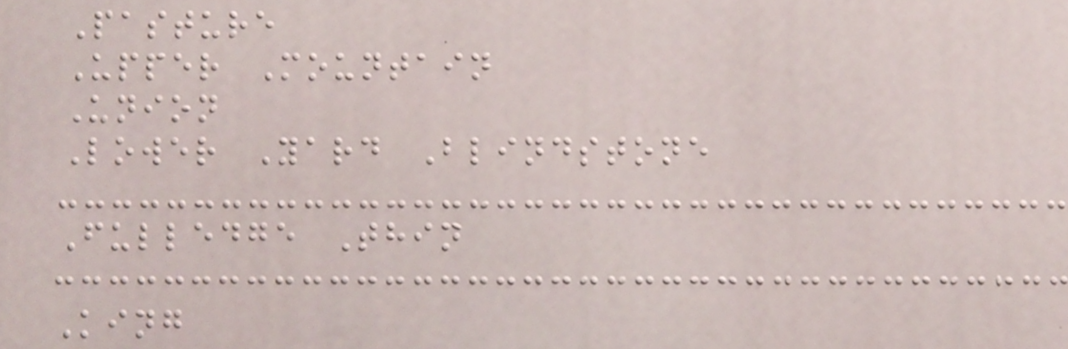Pasture
Upper Mountain
Union
Lower Yard Blindstone
Fulledge Thin
King
